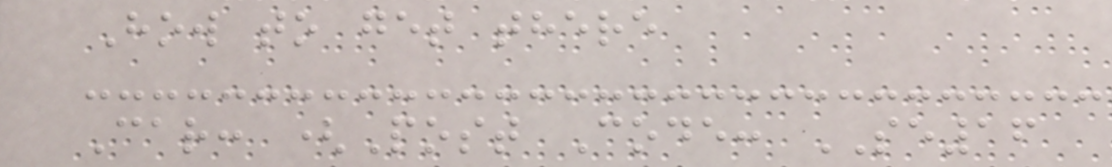How to get there
Car: (Post Code: SE16
